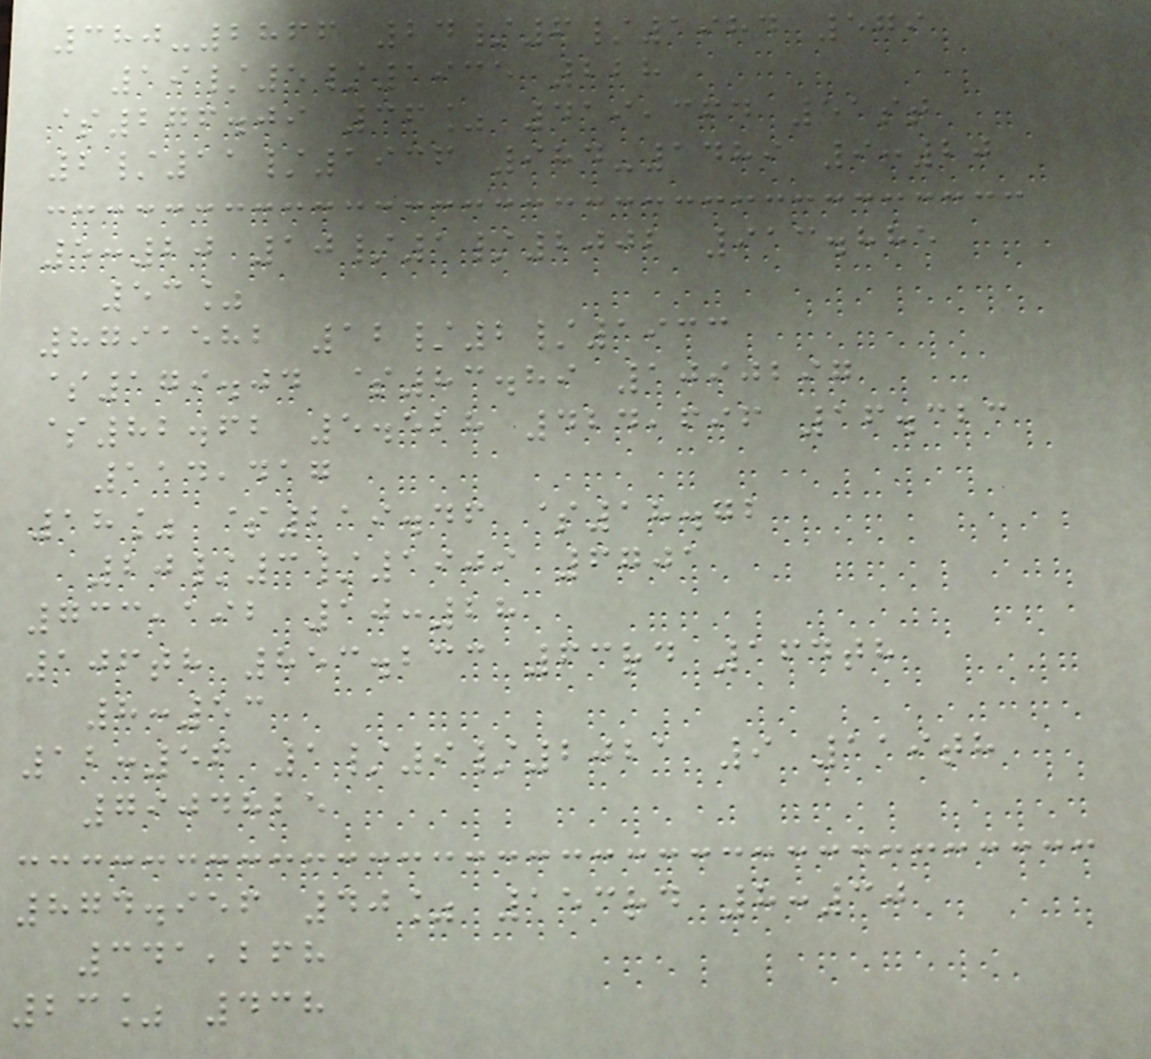380-2866 24/6/1984 579
19/5/1935 228
$276.09 36% 419,364 51st
2/11/1936 984-1489 9:20
5:20 10/1/2002 913.885
53%
8791582 12/2/1933
$179.04 $83.89 1090297
$82.62 5.528 424,696 16.323
114,417
18% $219.46 $18.72
20/3/1909 6701
733,192 10:28
106th 853.233 63rd 164th
8:53
12:56 1/9/2021 9 119th
7904825
874.956 40% 153rd 8:30
341,268
23% 438
